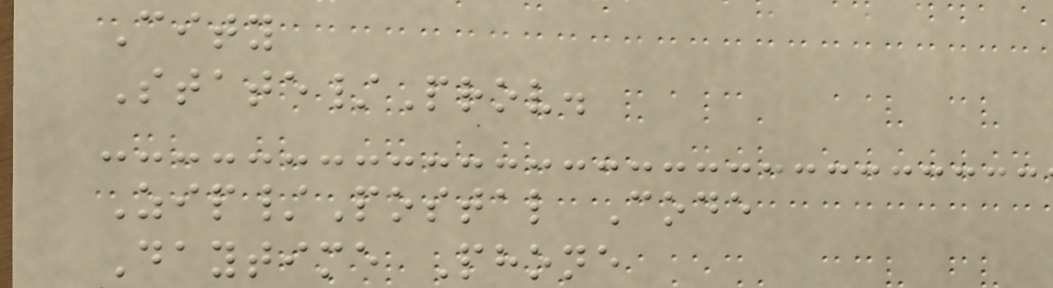City
State/Prov.
Zip/Postal Code
Daytime Phone
